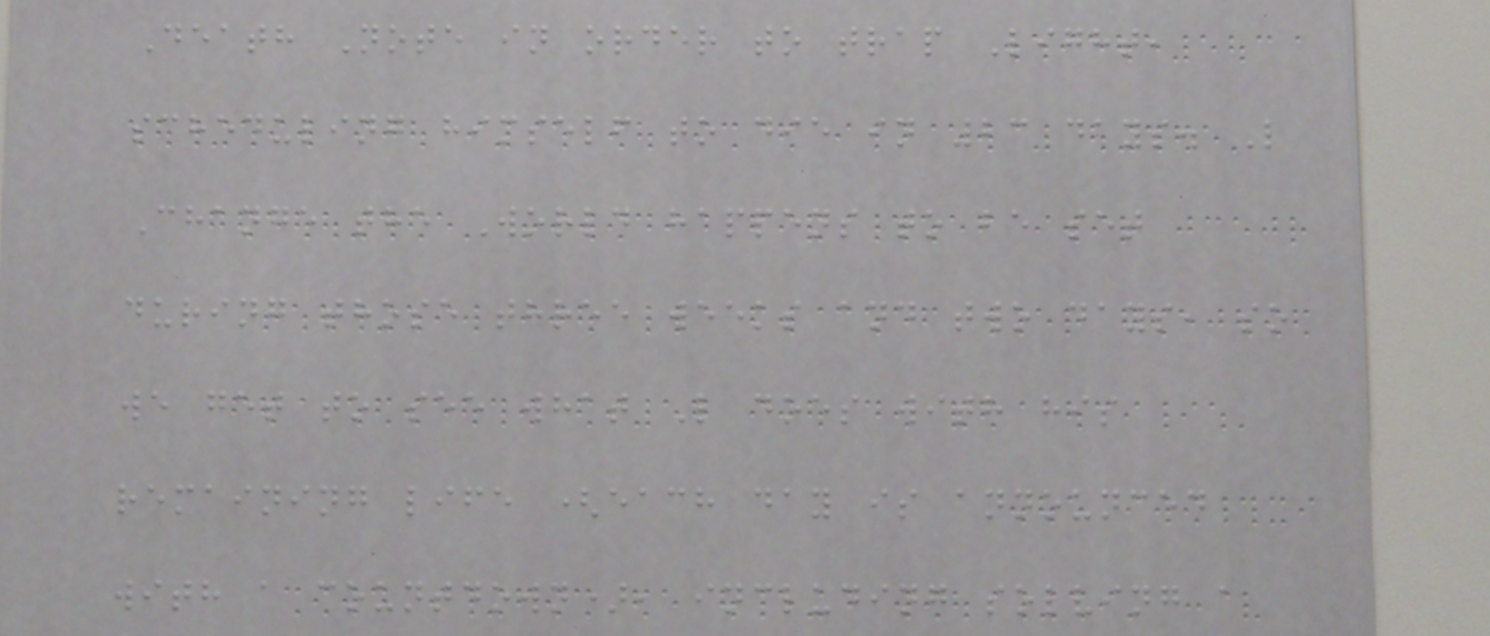Death Note in order to trap Light,
scheduling himself to die in 23 days. L
Change the World happens to be set
during those three weeks and two days, so
we get to see what L does with his
remaining life (each day is announced
with a countdown), including solving a
